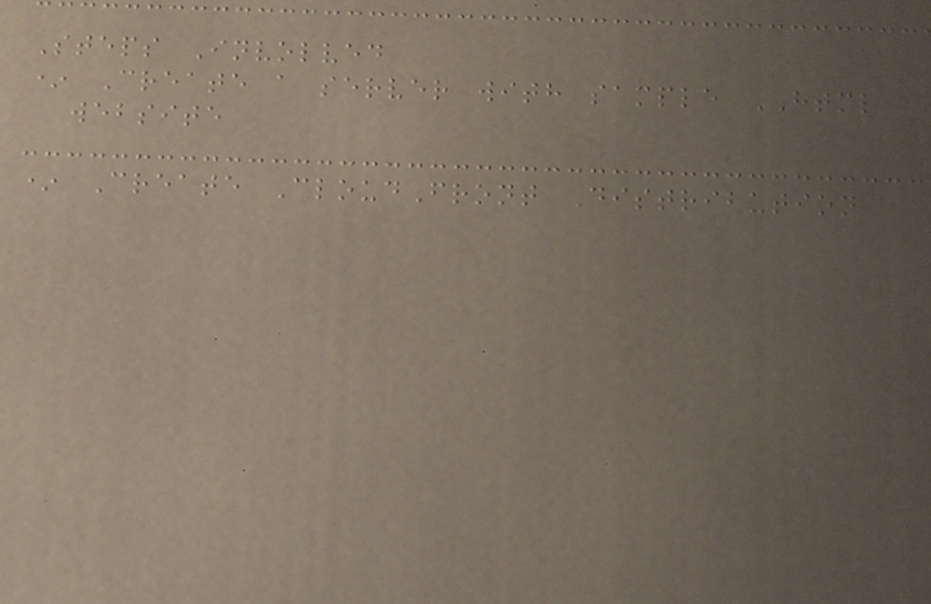Steps Involved
* Create a server with sample HTML
website
* Create CloudFront Distribution
